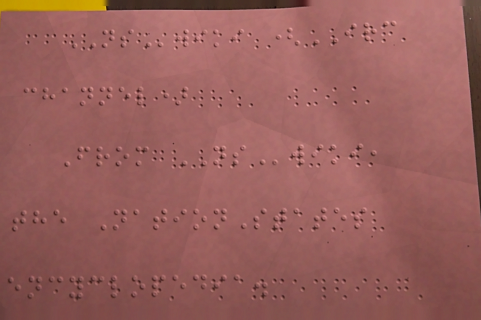NSwiki (IRC
channel)
From NSwiki,
the NationStates
encyclopedia.
